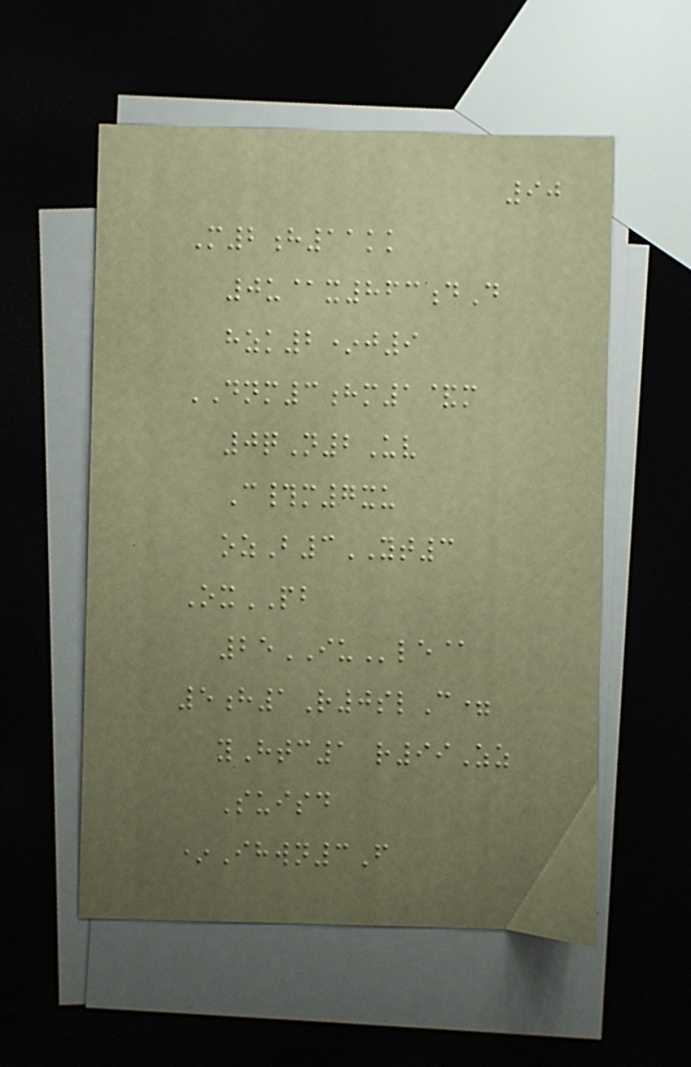90
M2h11kk
0u@x863dD
hzk2*j9
DNM3hm1&m
0qN2Uv
C#m7xu
ozB3YT3
OxPB
25IUle@
5h1R0slC=
yHtc1 r99Zz
Suisd
*Ihwn3F
